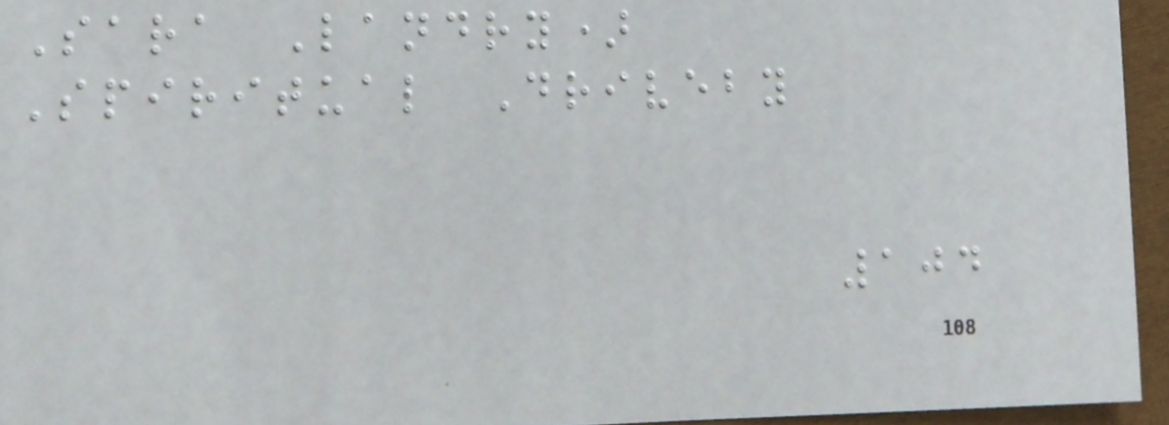Sara Landry)
Spiritual Driveby
104
